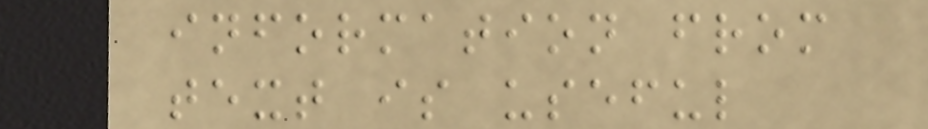information from
text is useful
